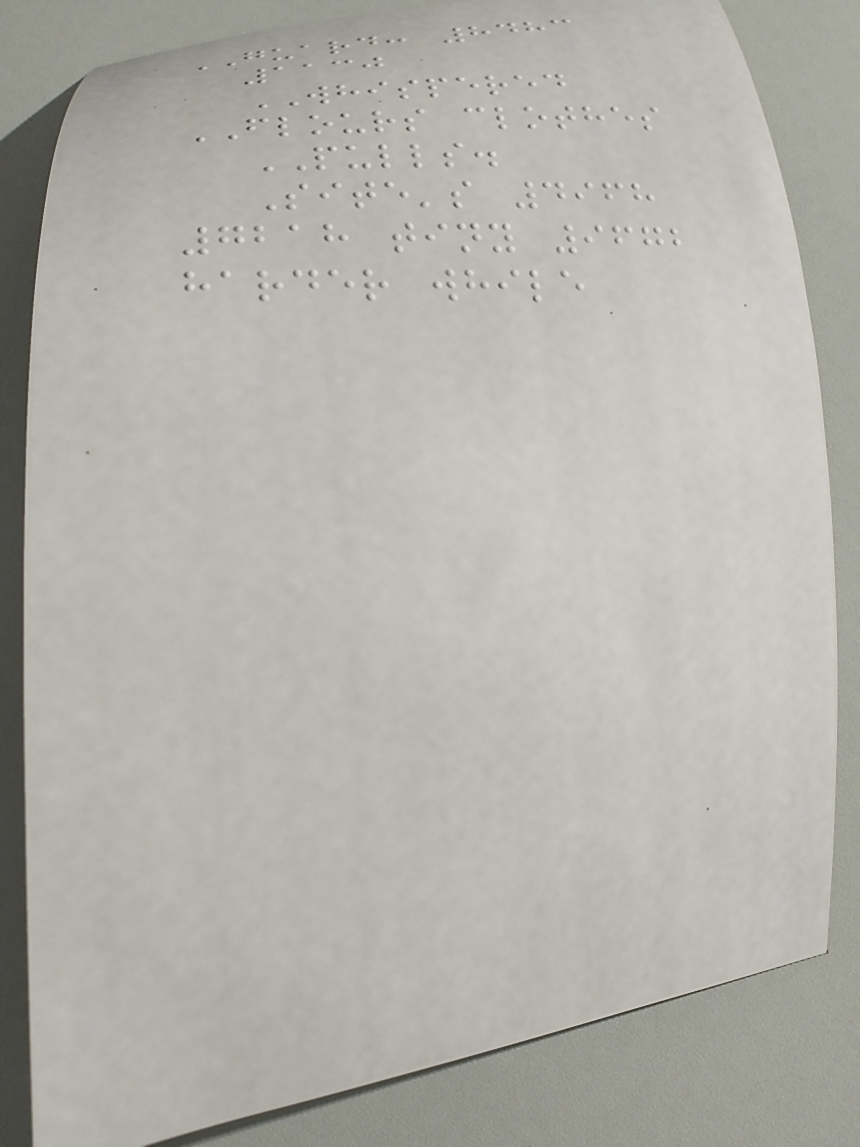GUARD: 8483
1130
WHISPERED
FLOURS clothes
PULLS.
Site's 4968
7218 tiny 9672
harder while
